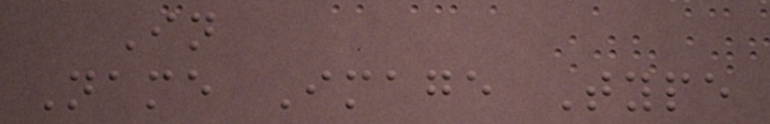In
Name Image Type
